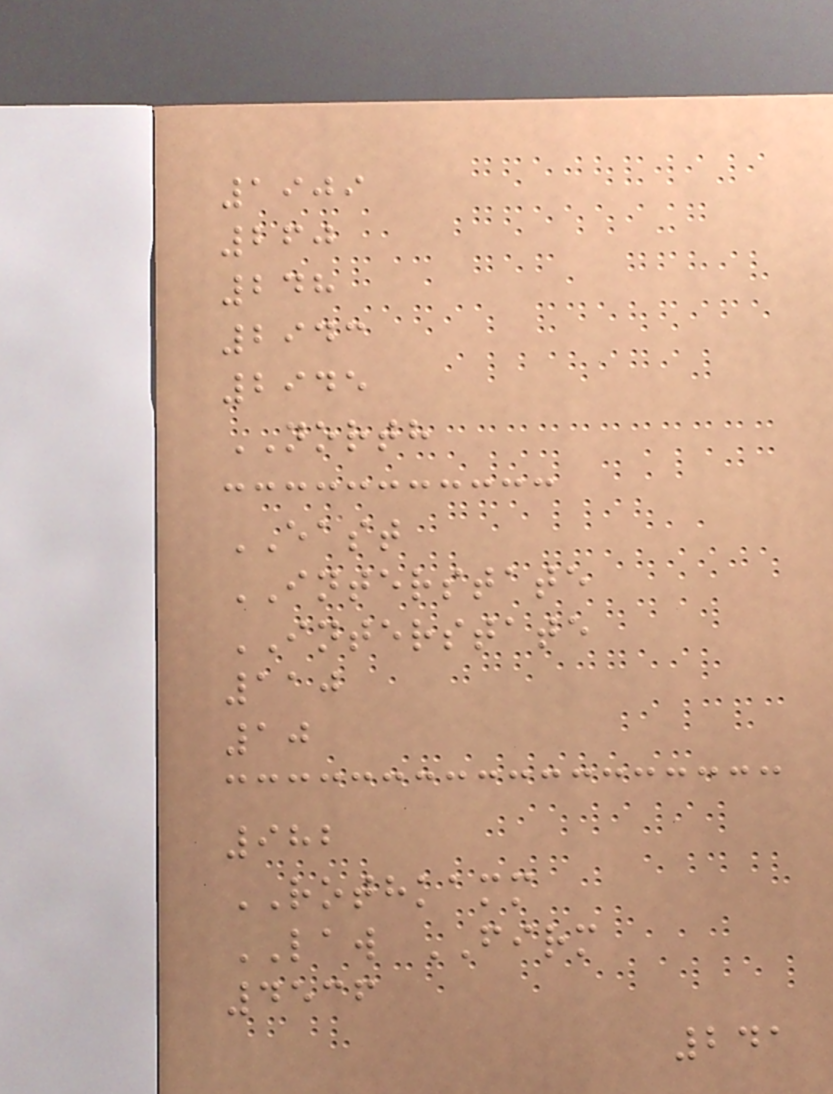1909
260
248
2943
2945
NORTH
EAST
INTERSTATE
INTERSTATE
110
10
982
ROTHKAMM
LAW FIRM
4536
241
